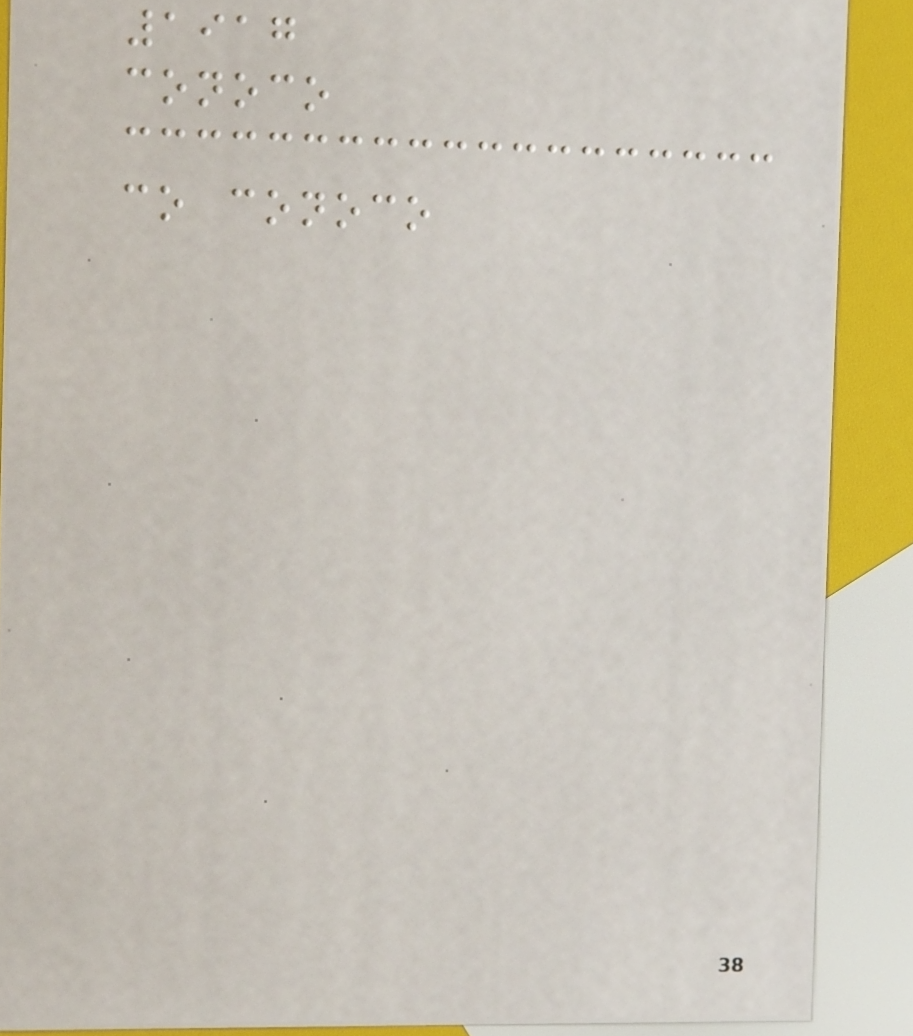1917
conoco
co conoco
